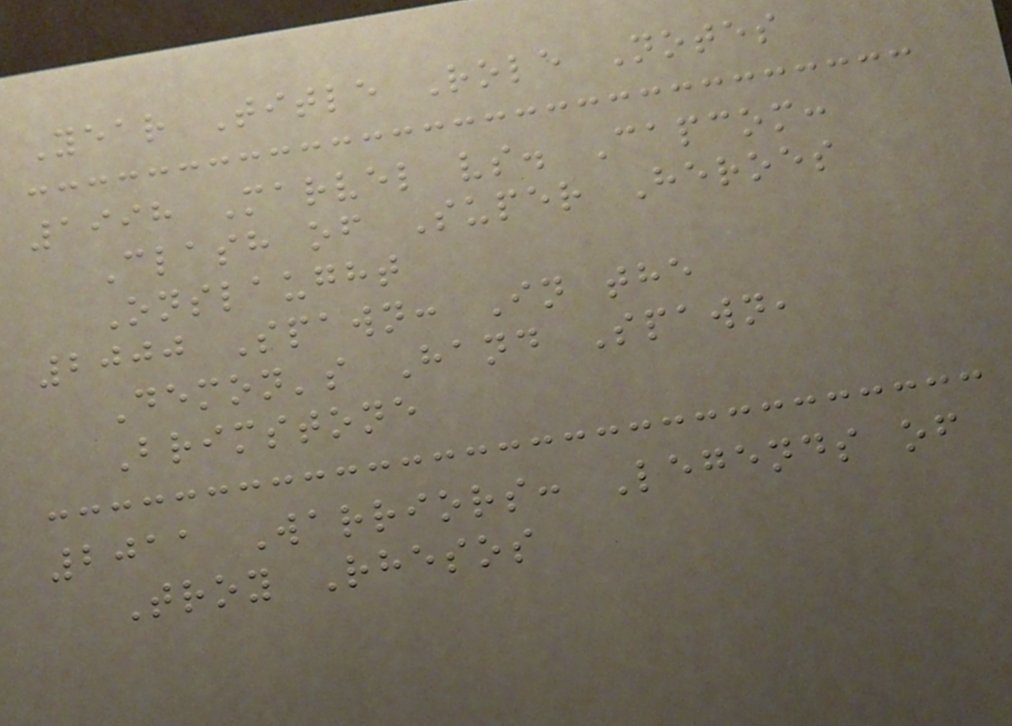Year Title Role Notes
1998 Marvel vs. Capcom:
Clash of Super Heroes
Onslaught
2000 Spawn: In the
Demon's Hand Spawn,
Brimstone
2011 Warriors: Legends of
Troy Rhesos
